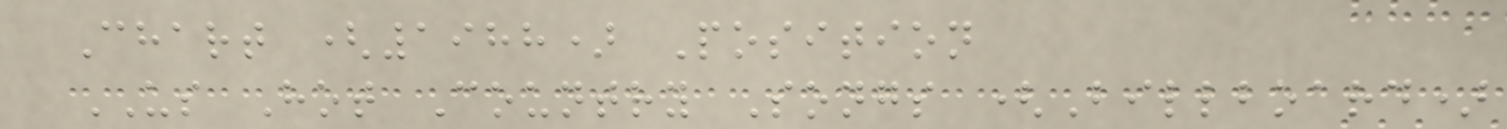Chart (1988) Position
US Hot Country Songs (Billboard)
